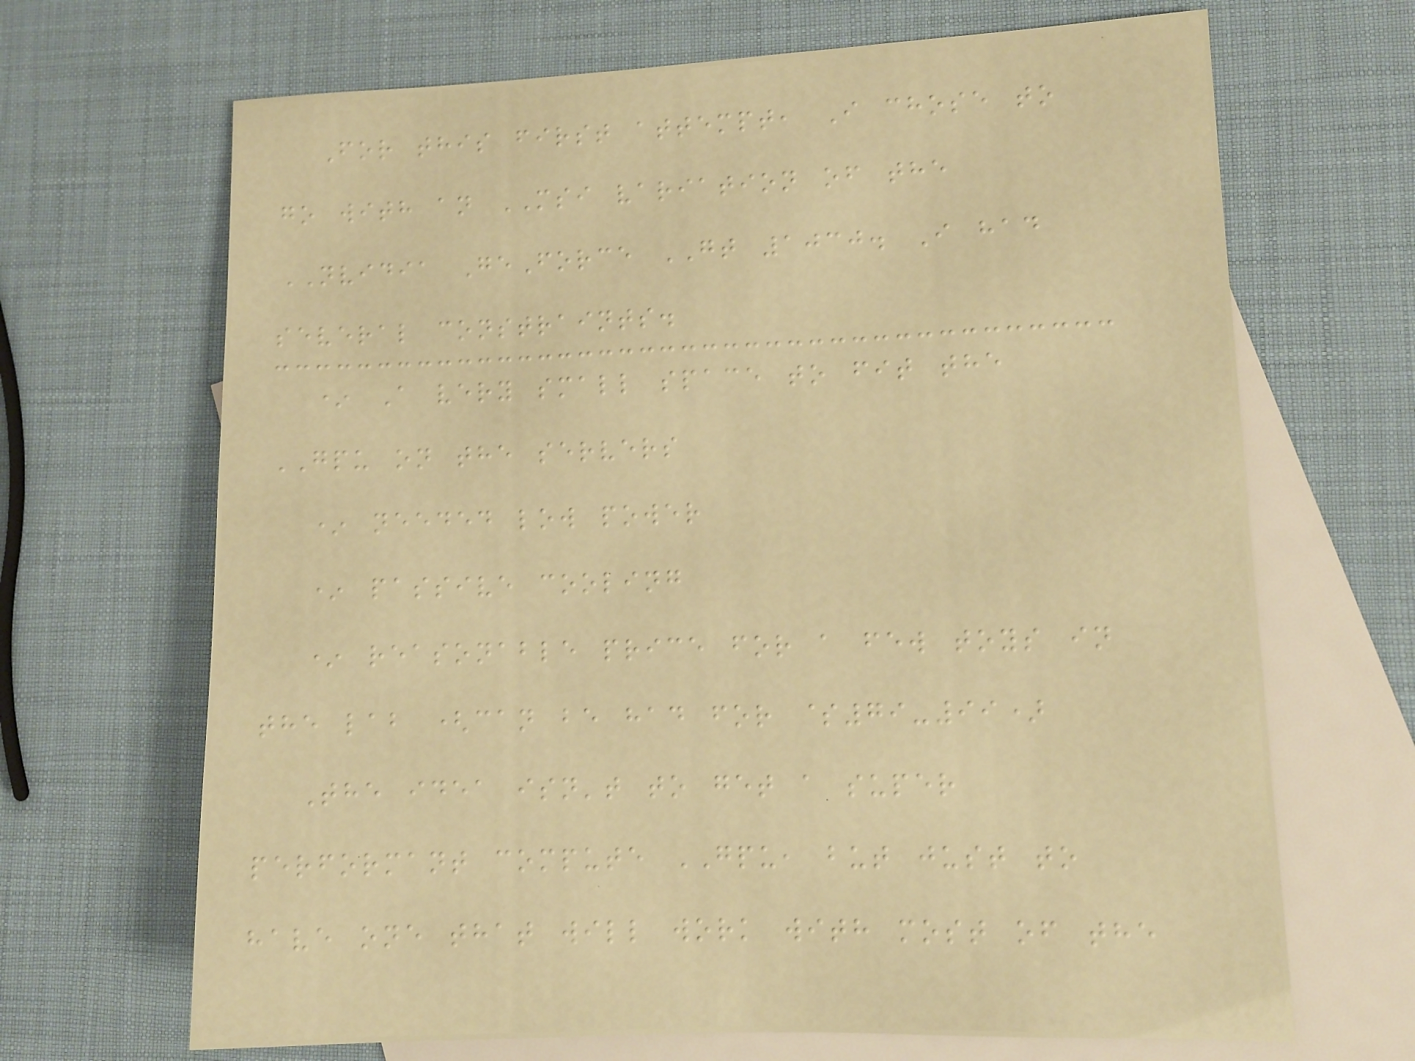For this first attempt, I chose to
go with an MSI variation of the
NVIDIA GeForce GT 1030. I had
several constraints.
* A very small space to fit the
GPU on the servers
* needed low power
* passive cooling
* reasonable price for a few toys in
the lab (can be had for $79-99)
The idea isn't to get a super
performant compute GPU, but just to
have one that will work with most of the
